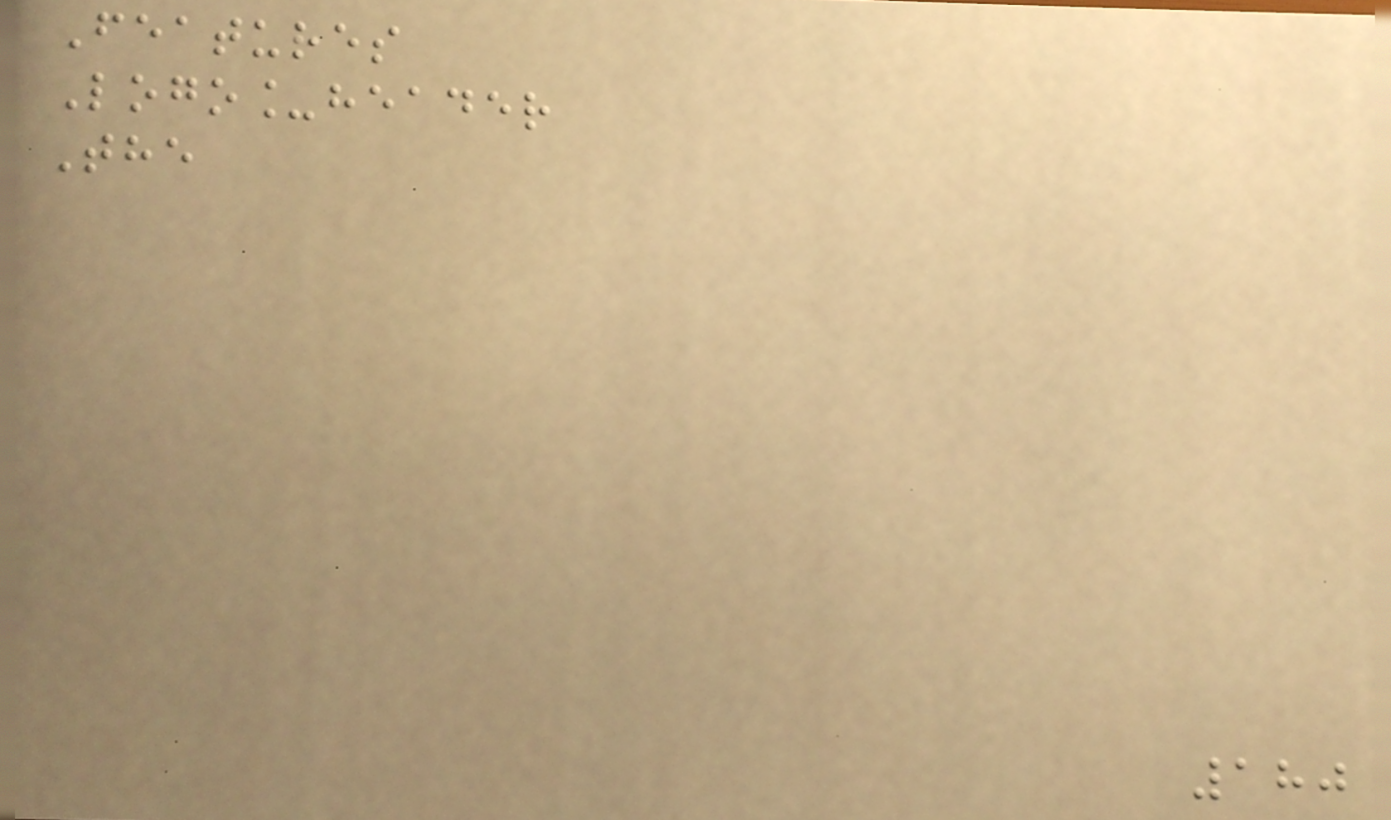Features
Logo_header
The
180
